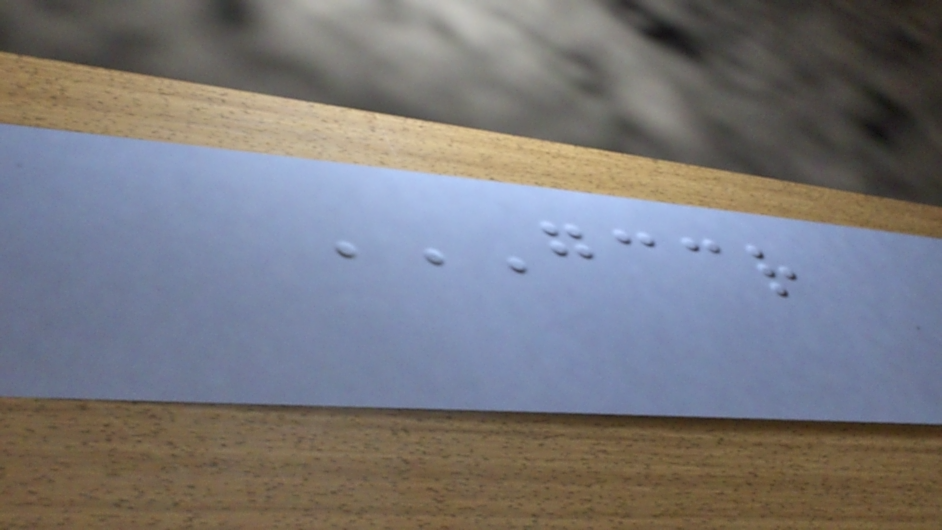GCCR
